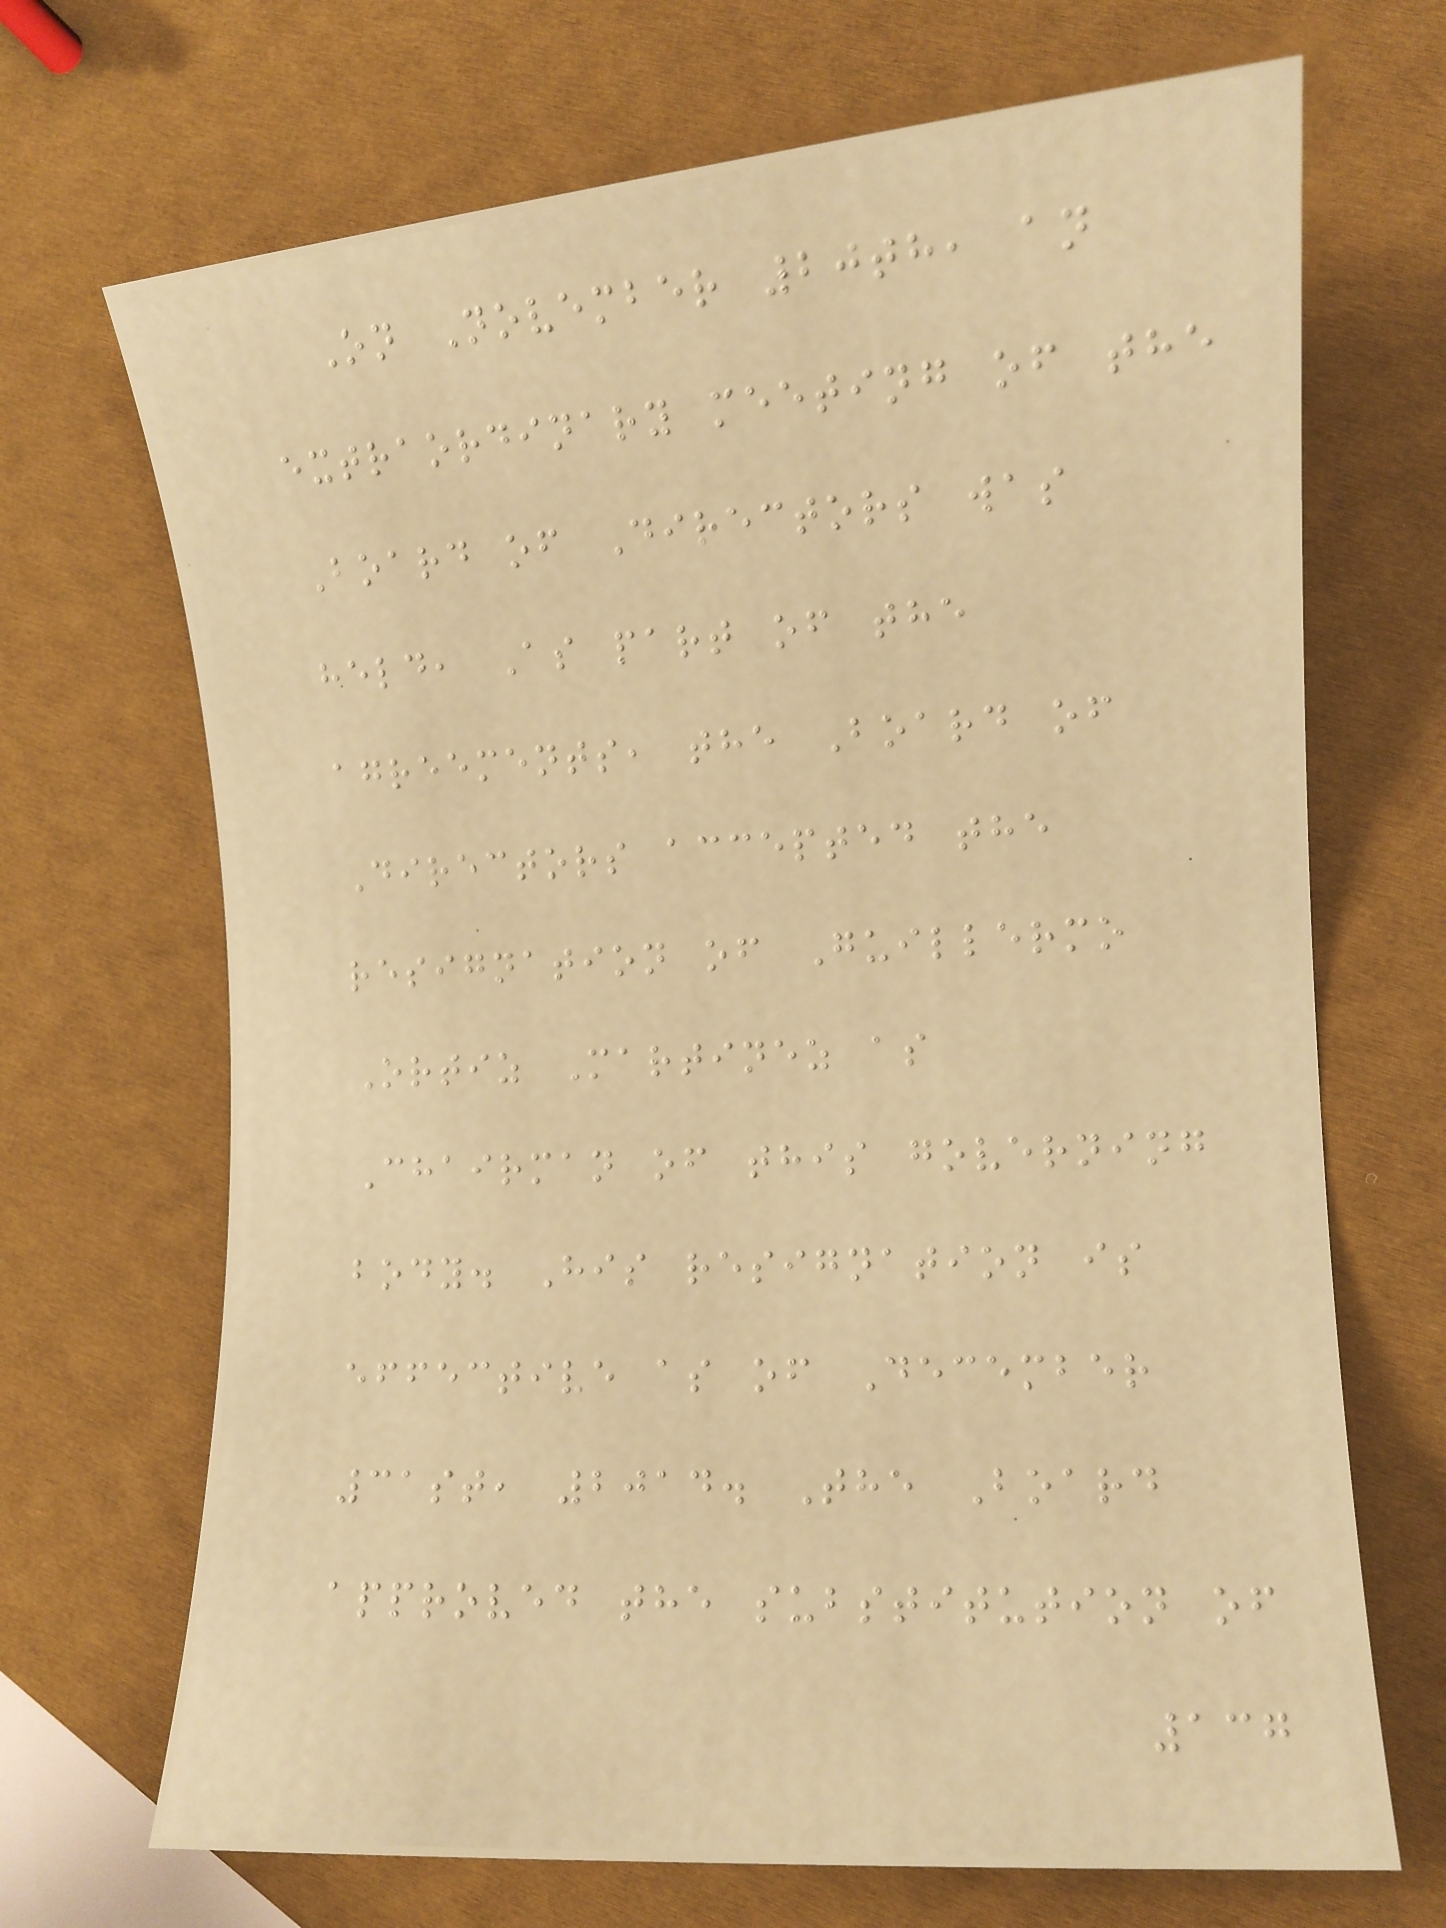On November 20th, an
extraordinary meeting of the
Board of Directors was
held, As part of the
agreements, the Board of
Directors accepted the
resignation of Guillermo
Ortiz Martinez as
Chairman of this governing
body. His resignation is
effective as of December
31st, 2014. The Board
approved the substitution of
137
